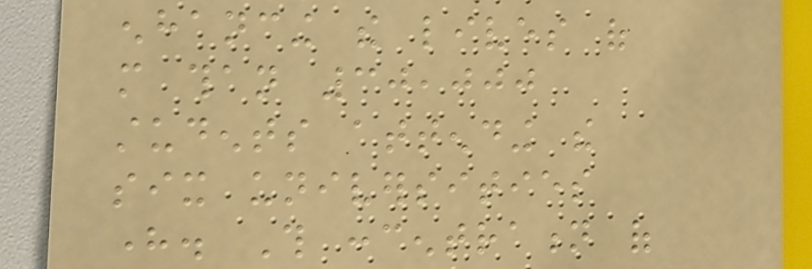enhancing the lives of
more than 30,000
students attending the
six universities
here. This concentration of
